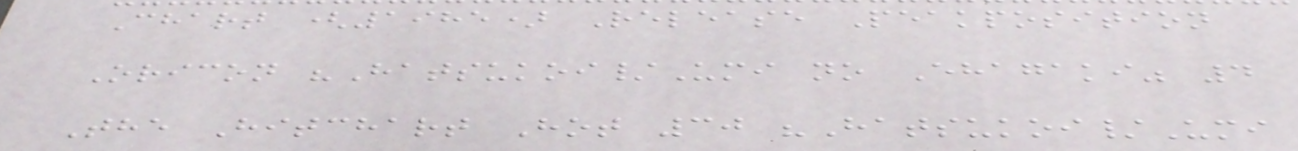Chart (1985) Release Peakposition
Oricon "Hatsukoi/Umi no Ehagaki" 4
The Hitchart Hot 30 "Hatsukoi/Umi
